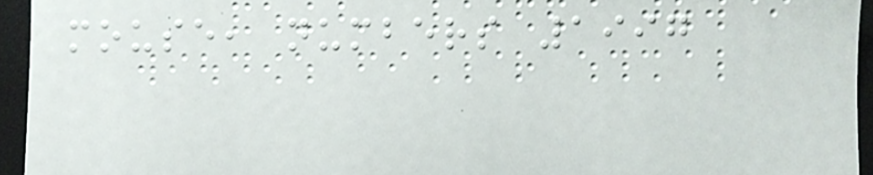mouse, numbers 1997
